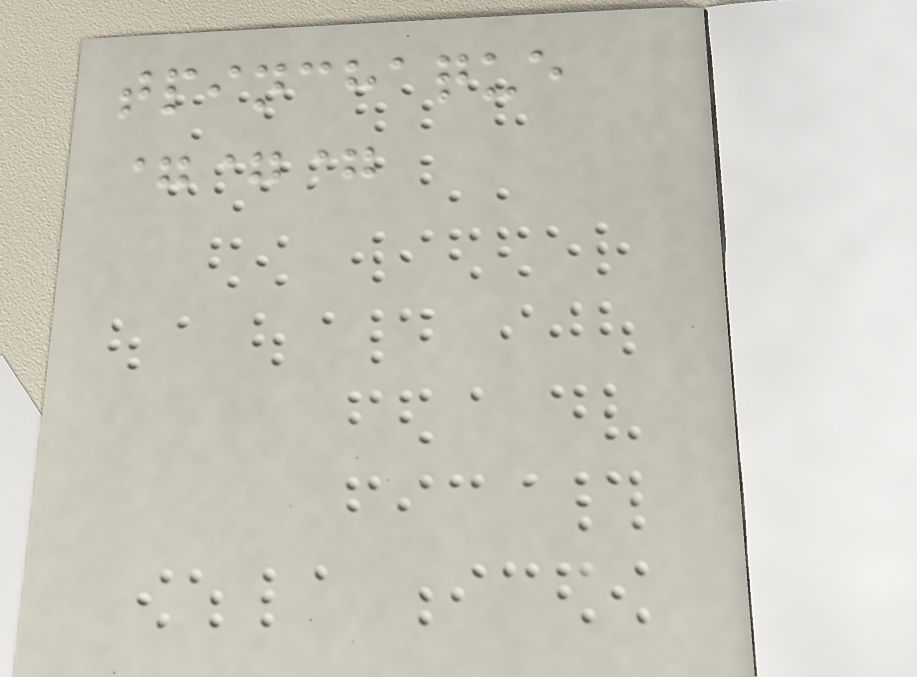tpinchaque
===
